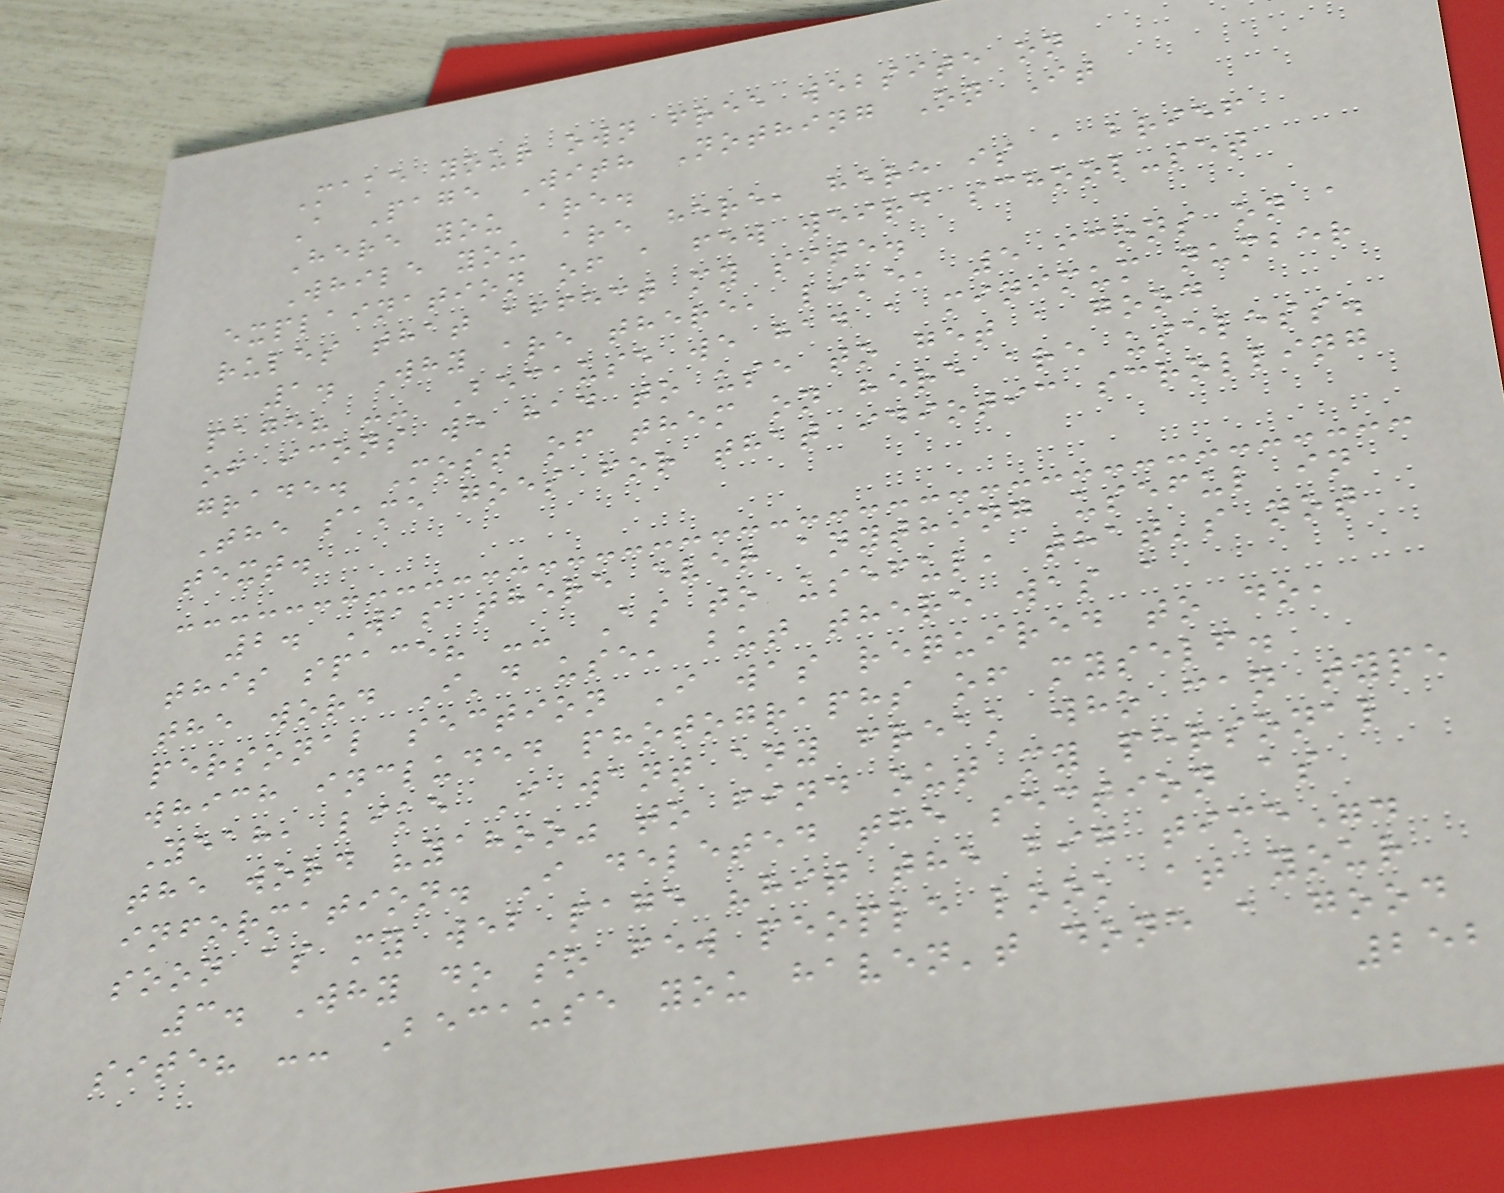Make your own free website on
A Page With Nothing On It
Here you are.
While you are here, here is a brief
explaination of a few weird school-set
rules that affect my site.
1. Why are there, like, 5 icons on a
page? -- Because we had a minimum number
of icons we had to use to get a good
grade. Most of them on here are useless.
The same goes for that idiotic scrolling
text.
2. Was there ever anything useful in
this space? -- As to useful, that's not
the word I'd use, but there was a
personal section I was required to do,
which included photographs of myself.
Yeah, like I want any freak who can type
the word "yahoo" to find out my personal
information. I deleted the section as
soon as my web page "hit the big time".
3. Why do so few people look at your
site? -- Because you haven't done a good
252
